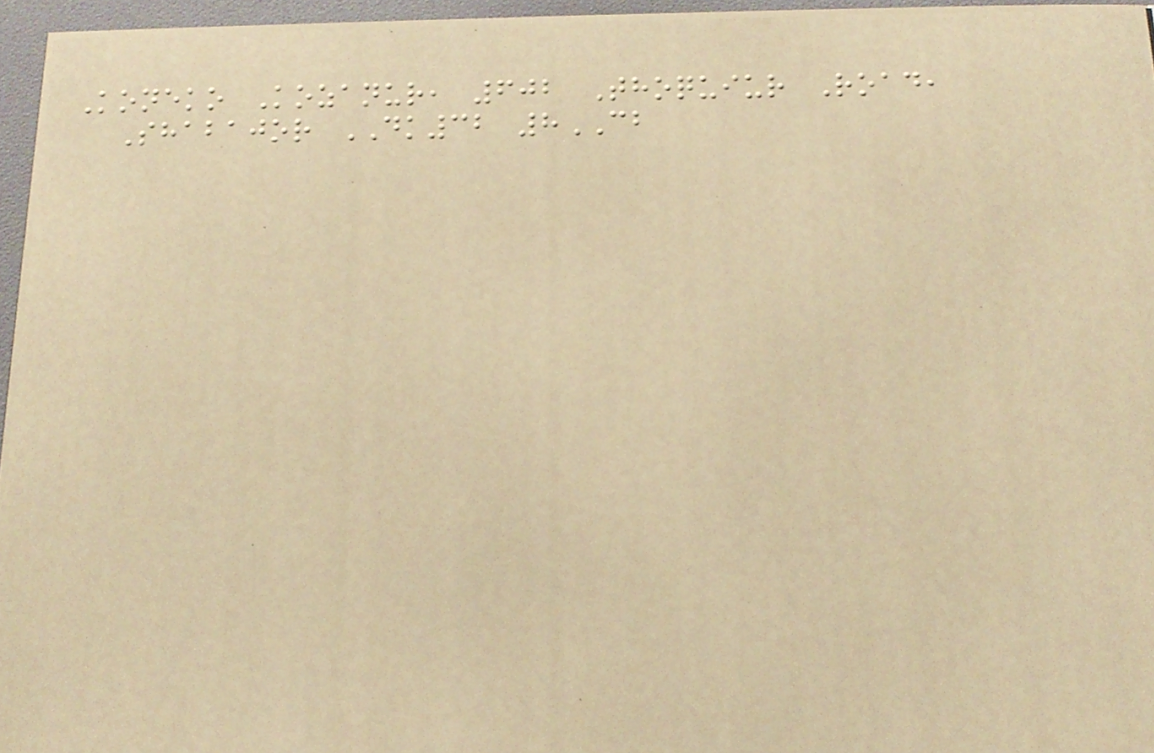Koneko Kozanur, 602 Thoquiur Road,
Shabajor DK32 8CB
